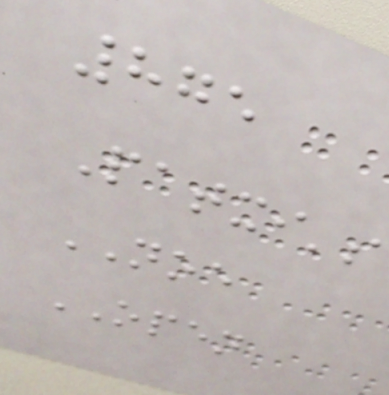875
Patxi's
NOE
OPEN
